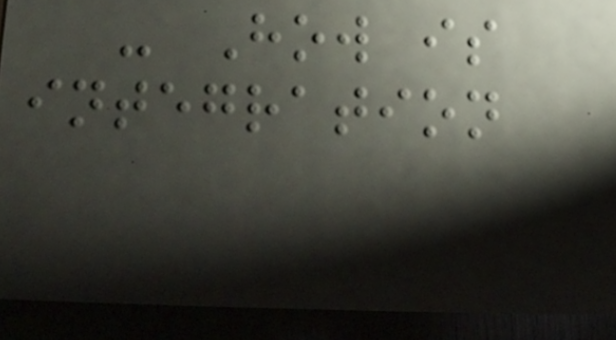- How is
integration
